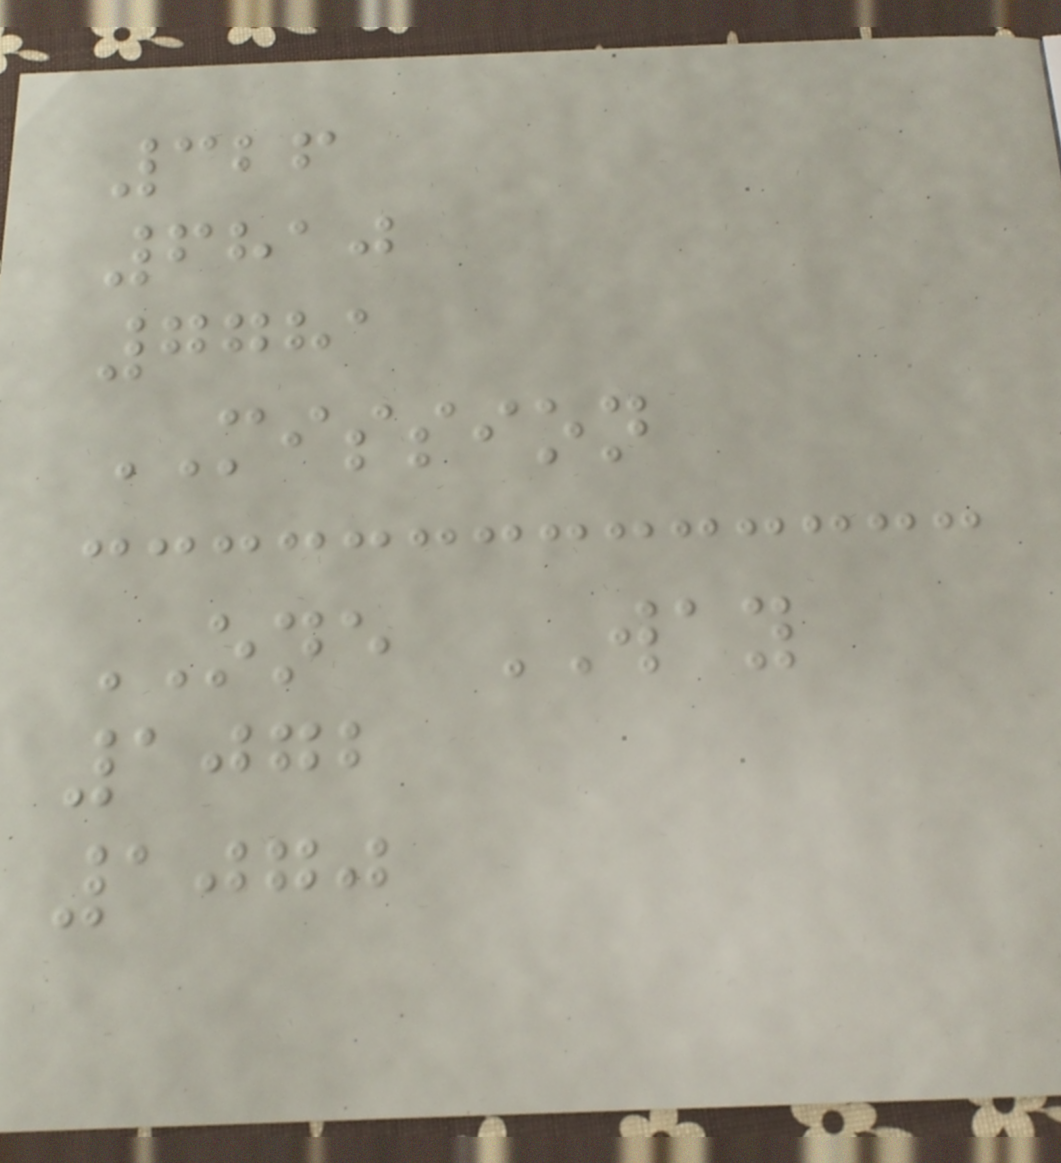326
6810
7781
MISSION
ONE WAY
1072
1070
